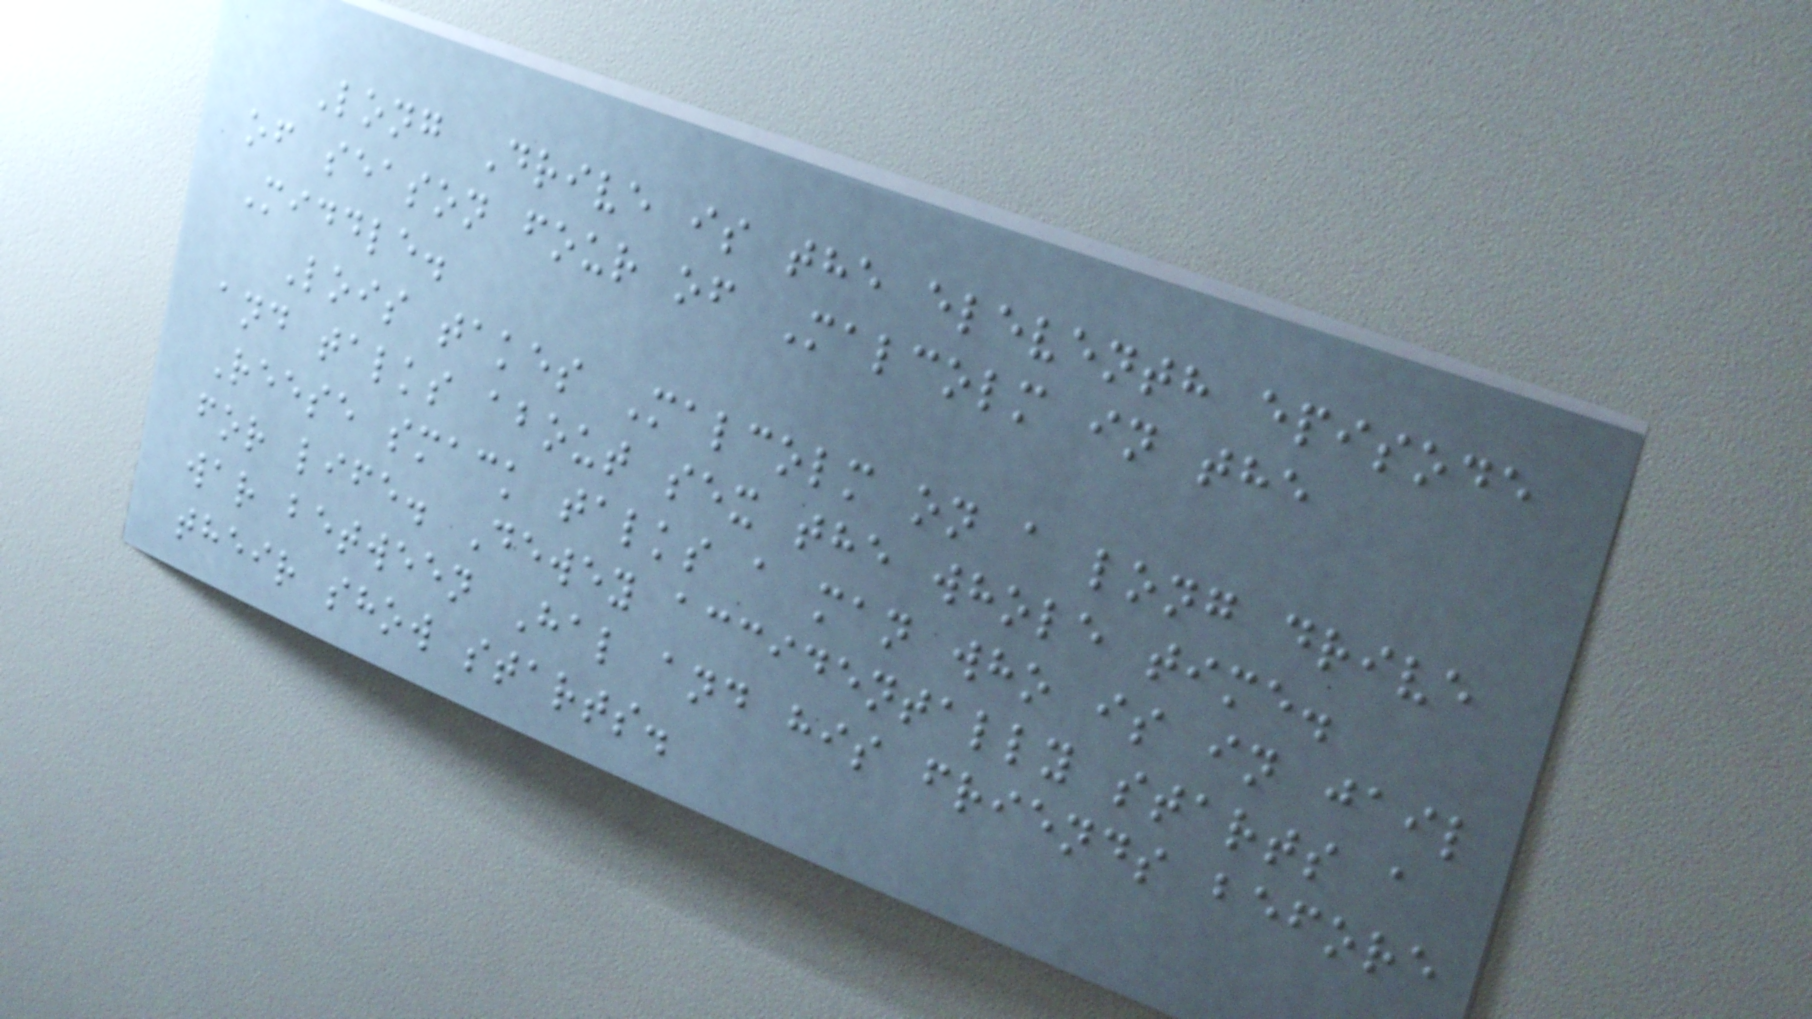Long Drive is the eleventh episode
of season four of Malcolm in the
Middle.
Lois takes Malcolm on a long drive
and talks about sex the whole time.
Reese smack talks a man who is in jail
for life. Dewey accidentally starts a
war between Hal and his friends before
their show starts.
